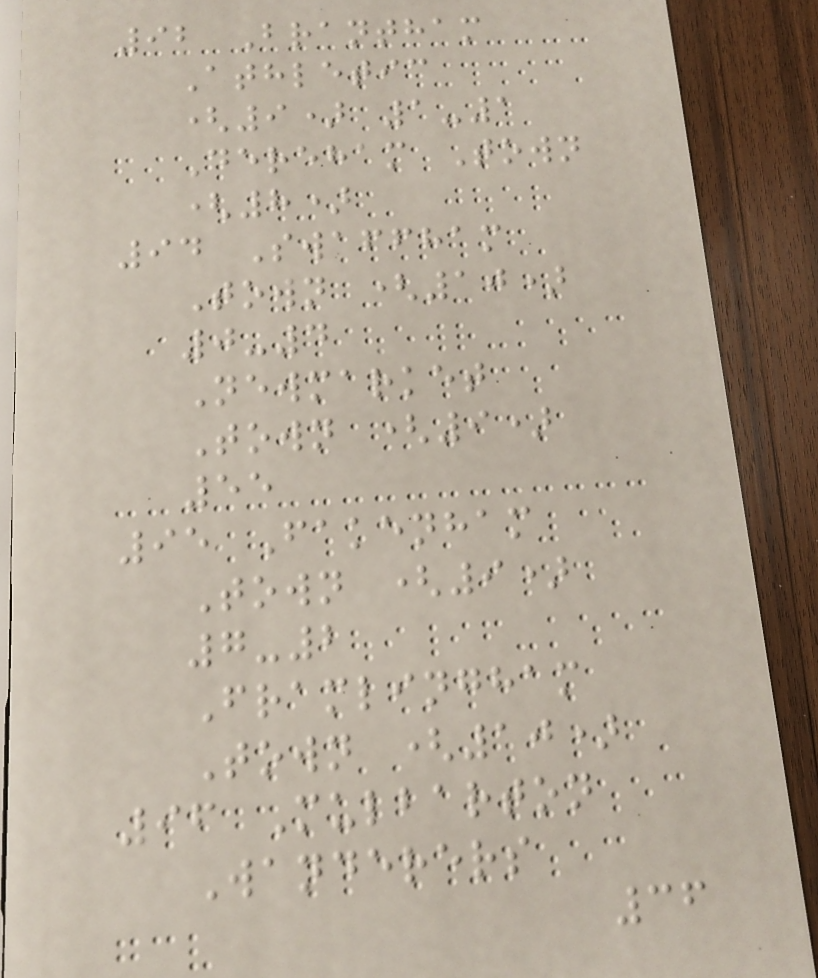92 Brantham
Athletic
(9) 1-1
Dereham Town
(8)
94 Swaffham
Town (10)
0-4
Newmarket
Town (9)
55
95 Fakenham
Town (9)
7-2
Framlingham
Town (10)
96 Mulbarton
Wanderers
36
